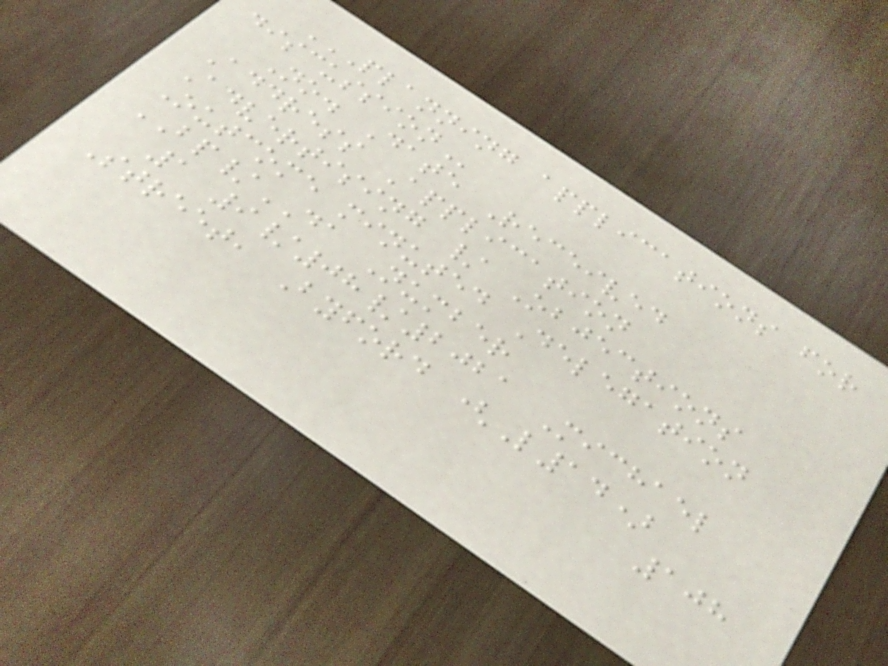PLANNING APPLICATIONS FOR
DISCUSSION
No. Date Received
Address Application
Advertising / Objections
Outcome minuted Delegation
BP/DA Number
1 9/08/2021 Michael
Street, Byford (L14)
108
